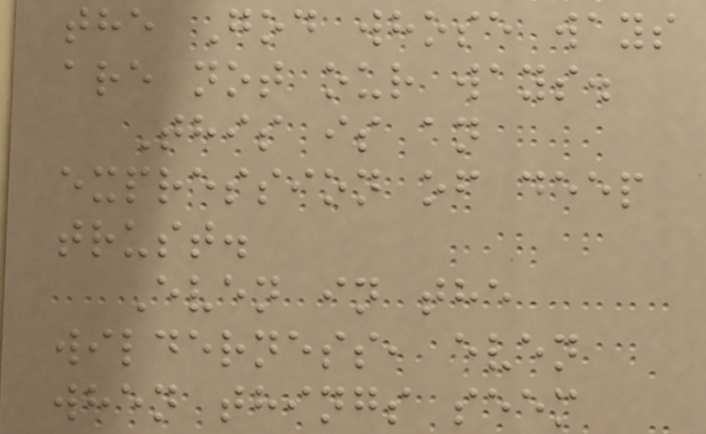the God whose ways
are not our ways.
This is an
expression of deep
trust.
Even in the
wilderness, even
when things seem
